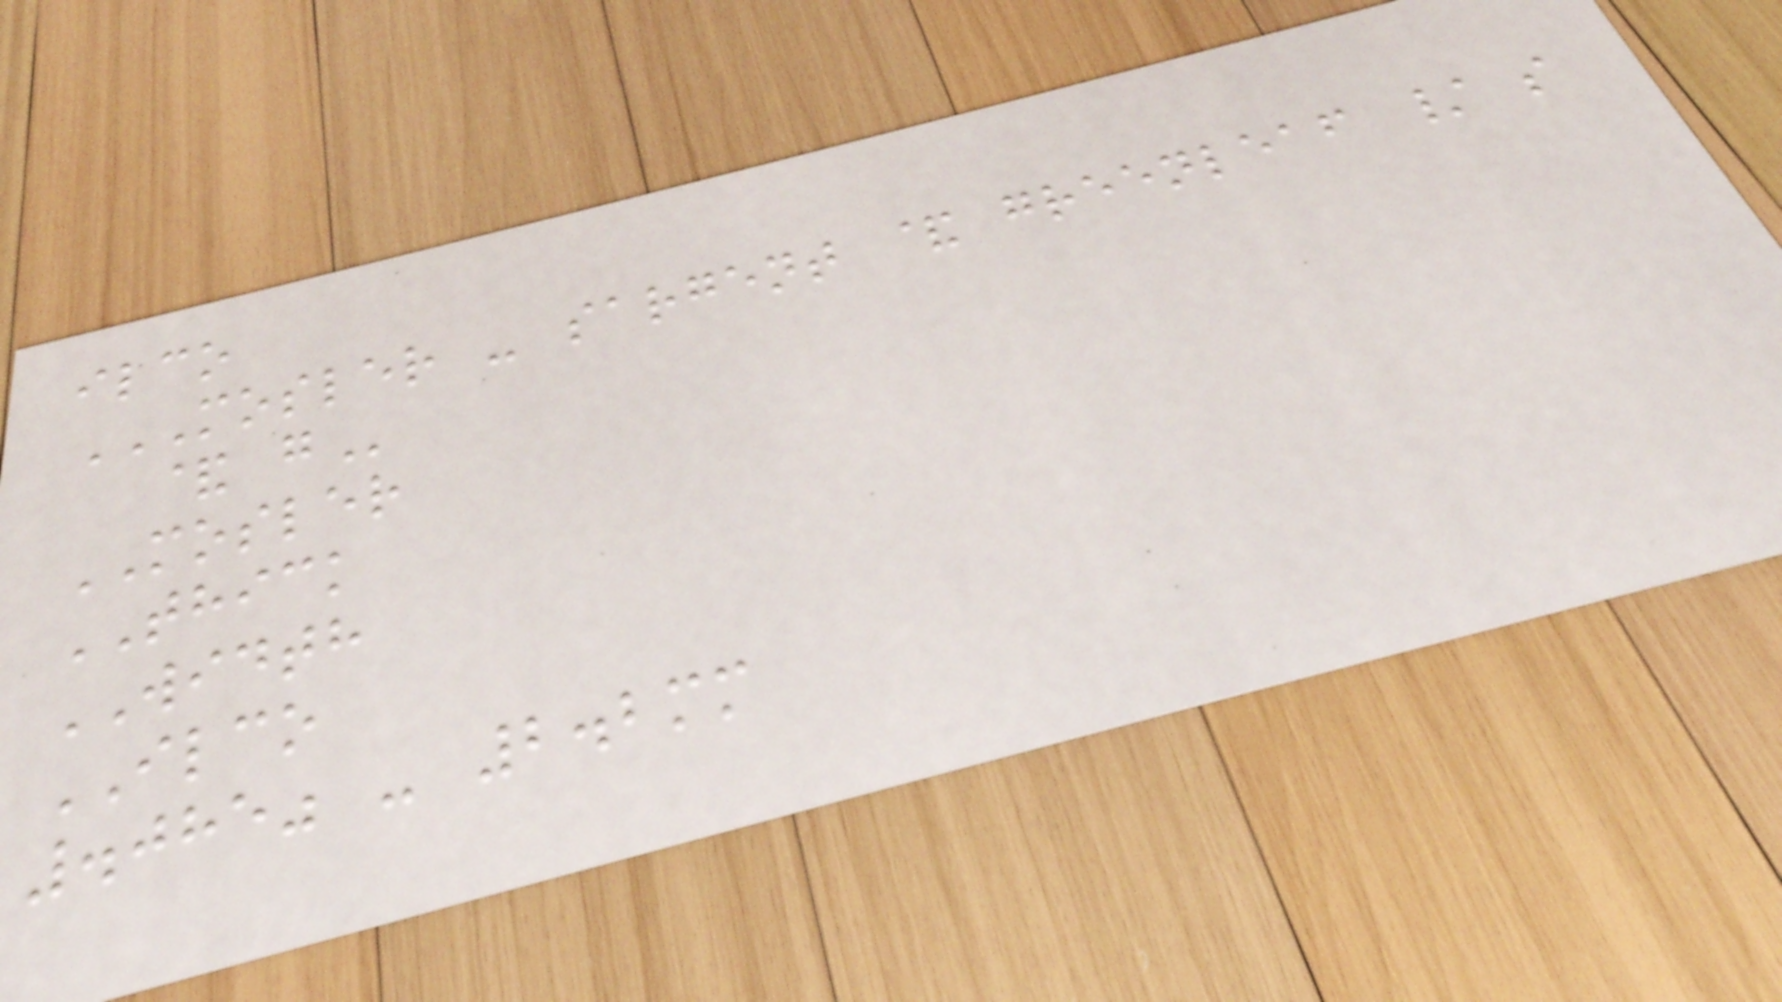ilco
MOSLER - SARGENT & GREENLEAF / S
& G
MOSLER
THICK
WIDTH
ILCO
.085" - 2.2mm
